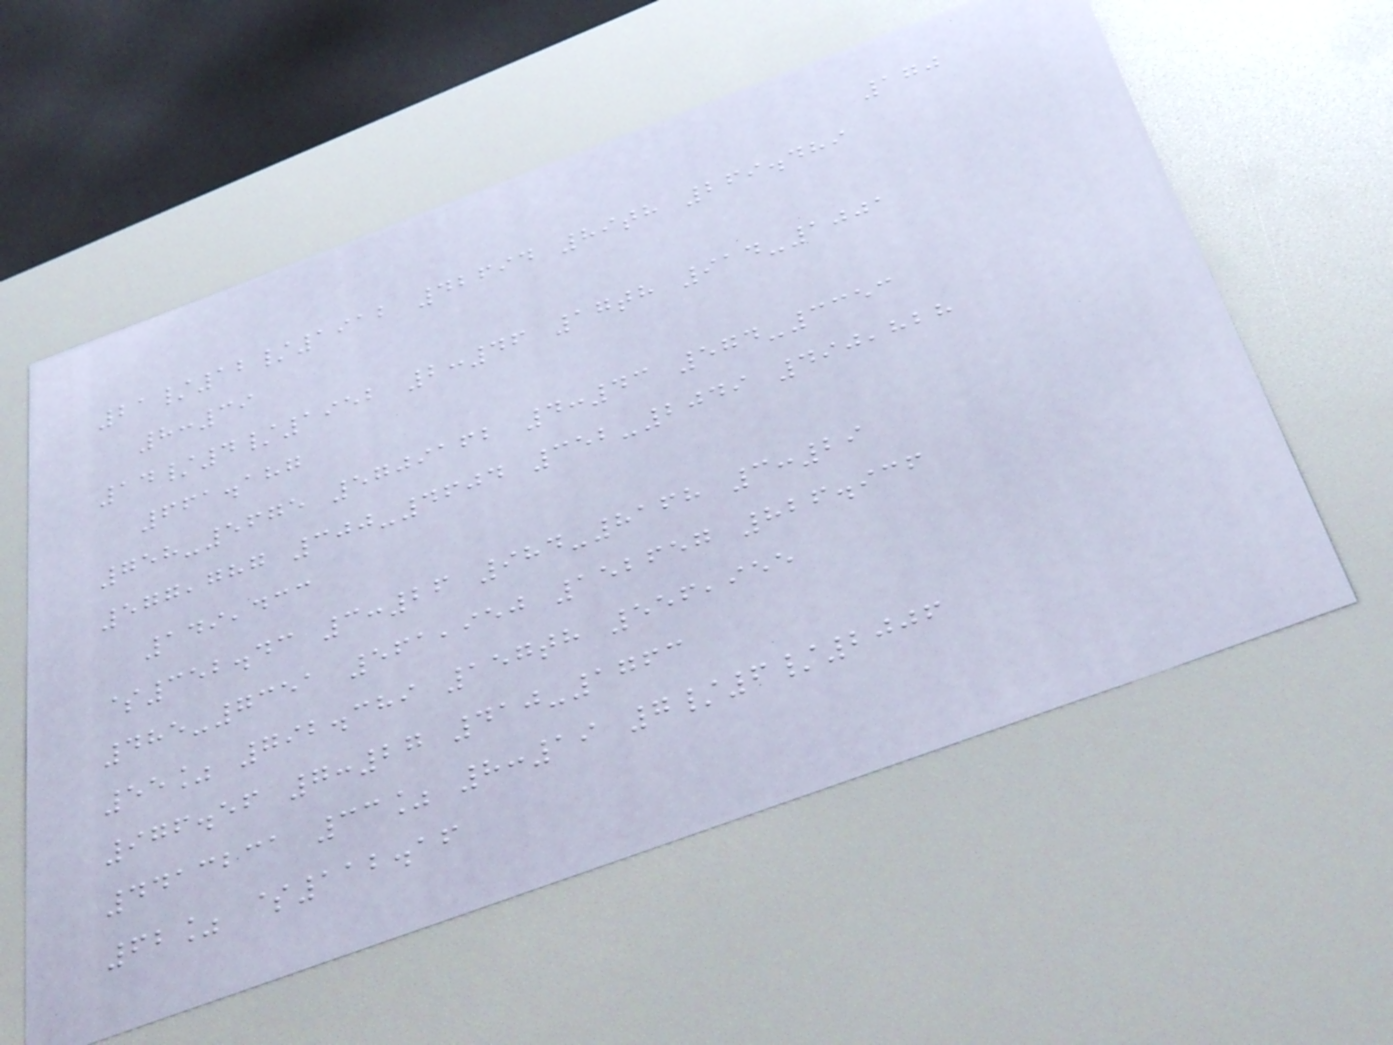170
21/12/1912 42694 89th 269.489
8:39
14/4/1952 2:46 17th 914-1001
661.187
758-5675 5709162 4:43 574-3353
577,787 300-4604 352-2049 490,828
149,433
$352.43 3:26 984-8168 3:29
485-7351 561,950 152657 826.936
55% 792.389 157th 556,955
976.56 7:27 410-1763
4413231 33% 8:19 7/6/2006
62% $112.16
